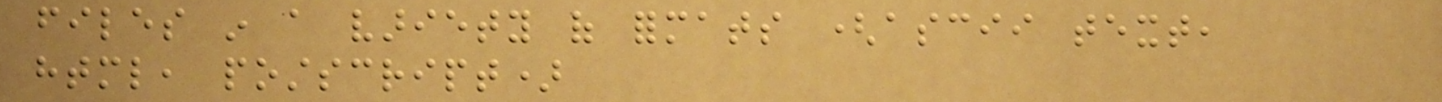files in a variety of formats (ascii text,
html, postscript)
